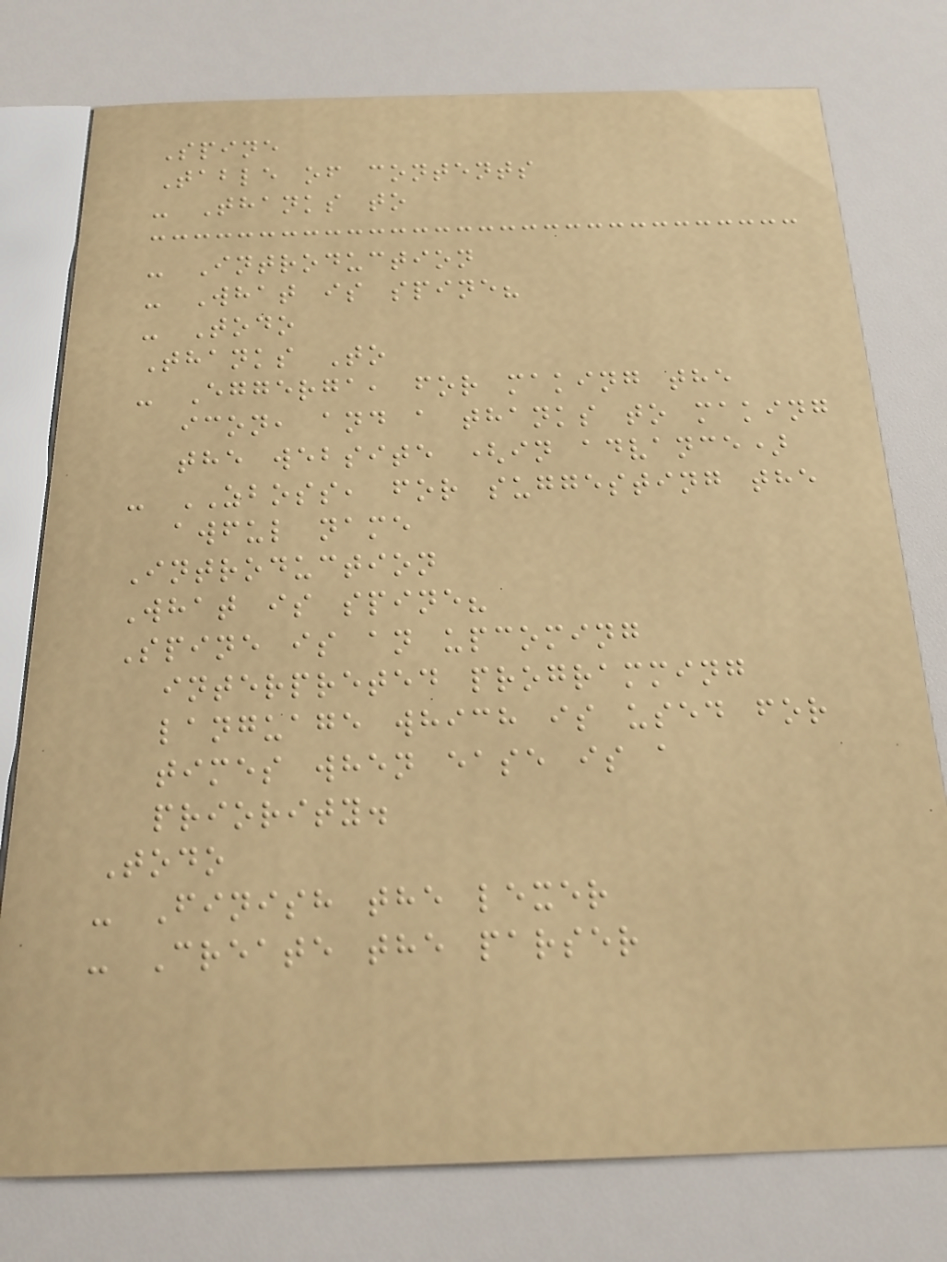Spine
Table of contents
- Thanks to
- Introduction
- What is spine?
- Todo
Thanks To
- Eggerga, for making the
icon, and a thanks to making
the website (in advance)
- ZBOSS, for suggesting the
awful name
Introduction
What is spine?
Spine is an upcoming
interpreted programming
language which is used for
times when ease is a
priority.
Todo
- Finish the lexer
- Create the parser
